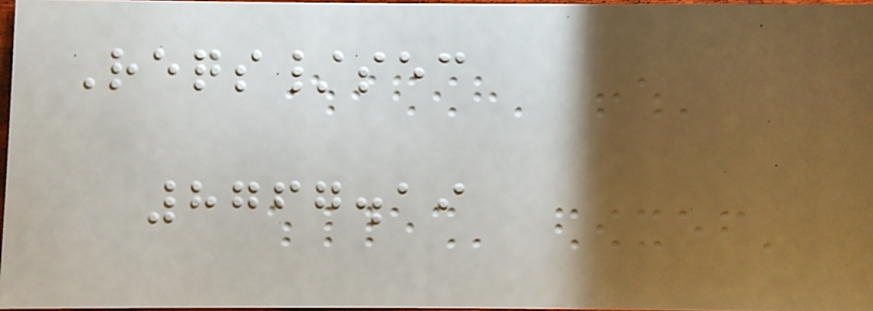Reqs/sec
8767.19
